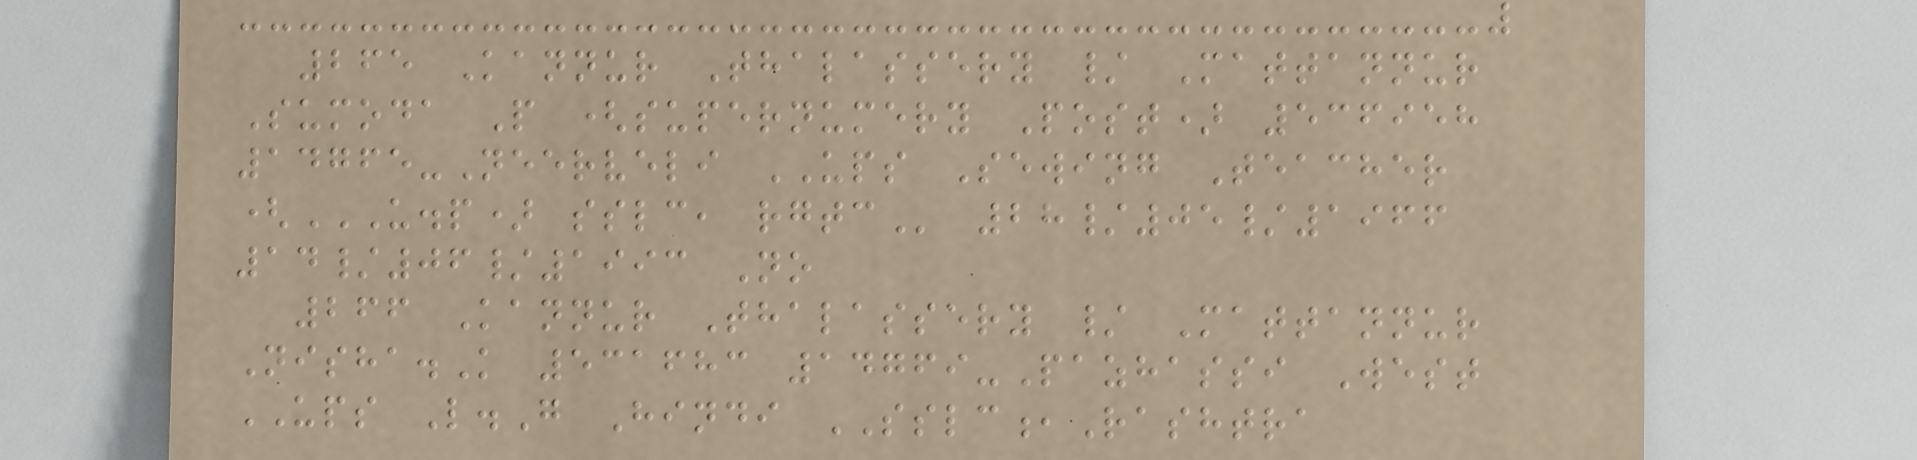265 Kannur Thalassery / Mattannur
Sumoda P (supernumery Post) 536958
14765-Neerveli UPS Sewing Teacher
(U.P) SSLC, RGTC 28/05/1966
14/06/1993 No
266 Kannur Thalassery / Mattannur
Nisha.K 531683 14769-Pazhassi West
UPS L.G Hindi SSLC,Rashtra
